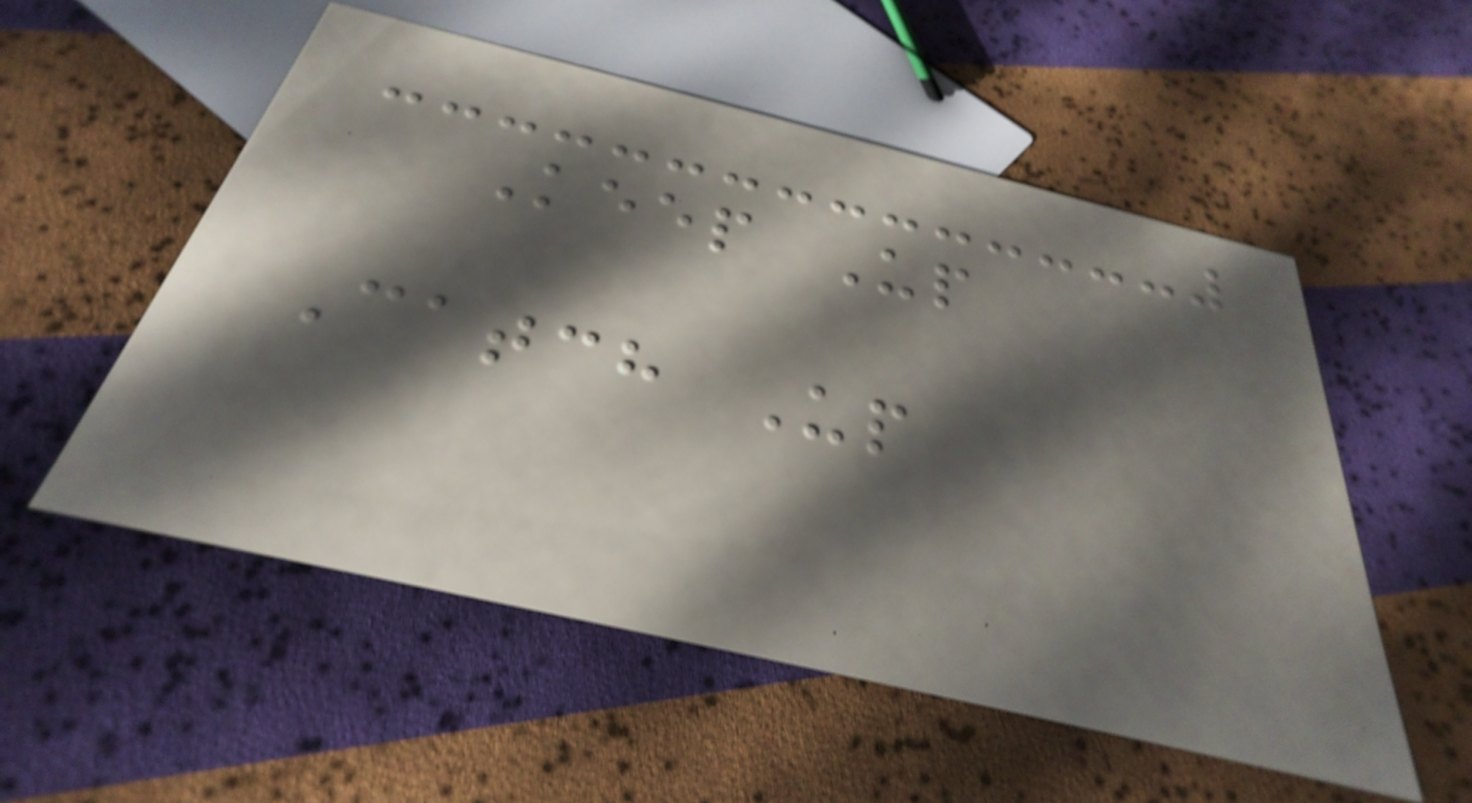Keep Up
Catch Up
